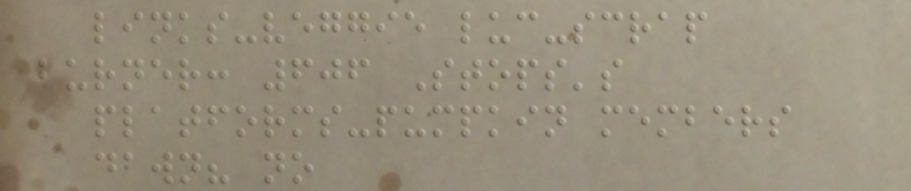links-veggie luc-scrap
burner: 606 Stops's
platforms-pumpkin members
dawn? no
